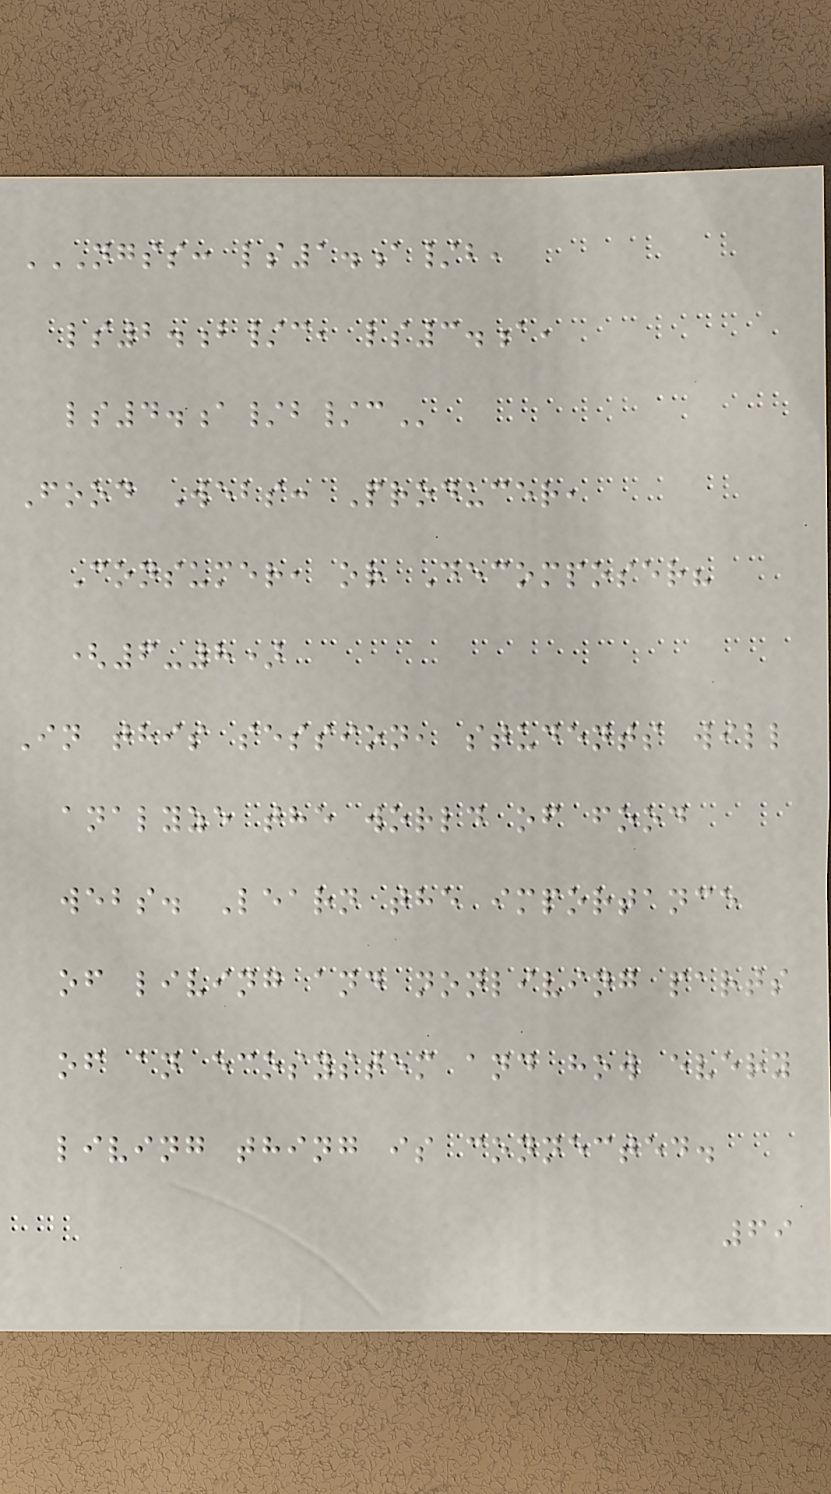NGSS: LS1.A/B,
LS2.B/C, LS3.A,
LS4.A/B/C
Food Webs: Producer,
Consumer, or Decomposer?
(6-8)
In this session, students will
analyze the world of food
webs. Learn the importance
of living and nonliving parts
of an ecosystem and how every
living thing is connected.
69
